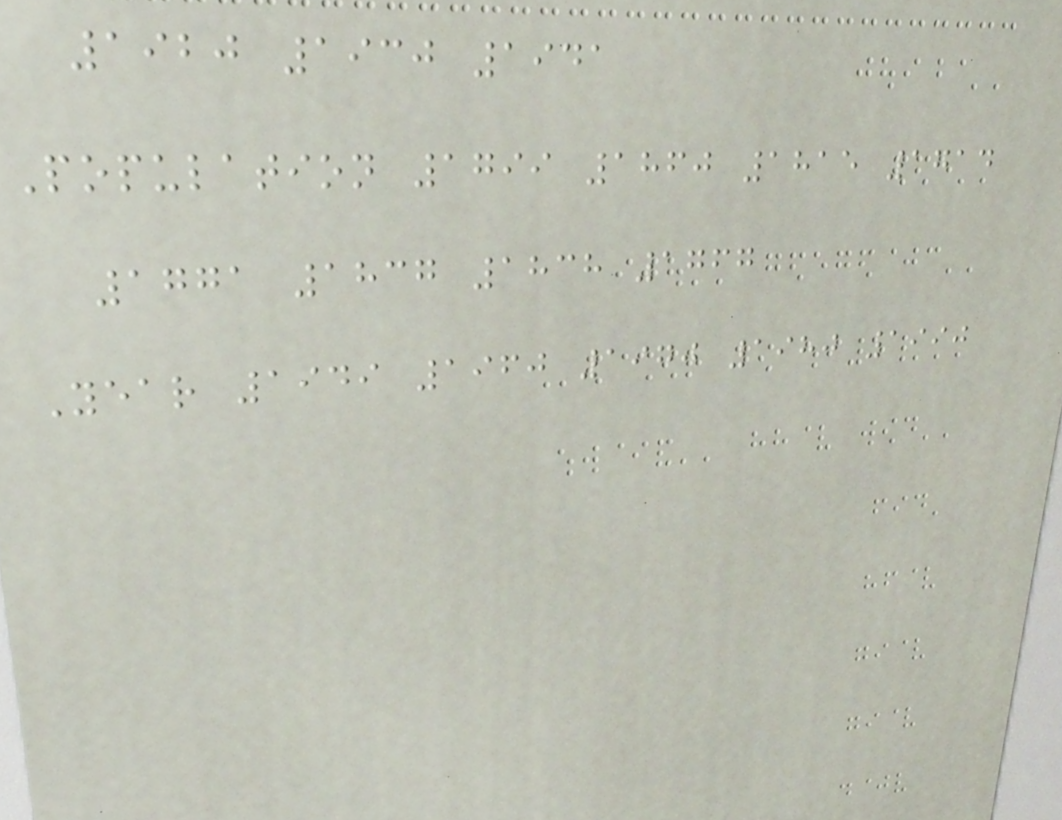1920 1930 1941
Population 1799 1860 1815 1714
1771 1837 1838 1767
Year 1949 1960 1970 1980 1990
